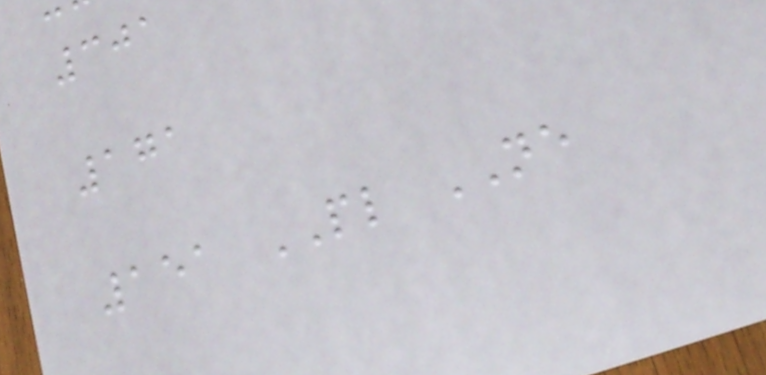301
171
151 PL NE
